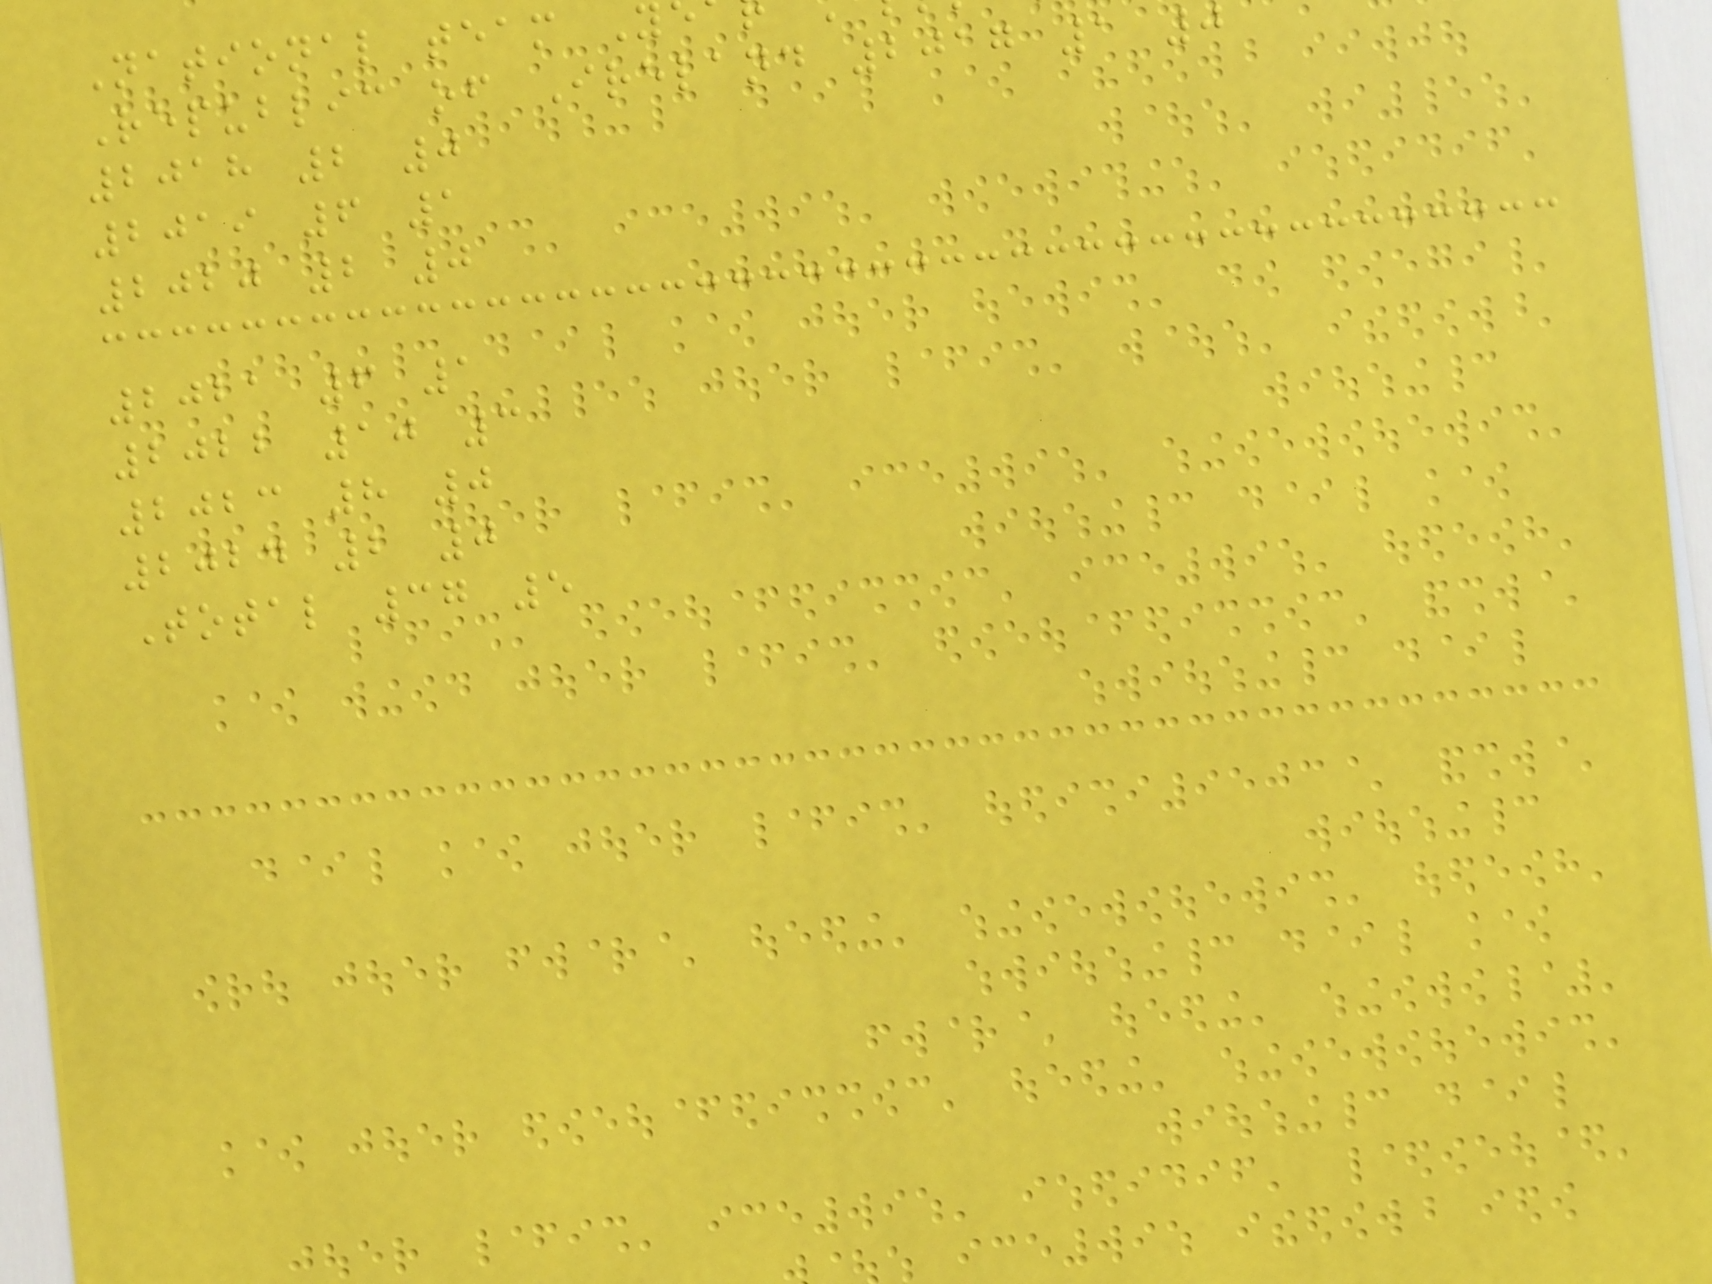National team Y
Republic of Ireland 2017 1 0
2018 2 0
2019 6 1
2020 2 0
2021 6 1
2022 10 3
2023 8 0
2024 2 0
Total 37 5
